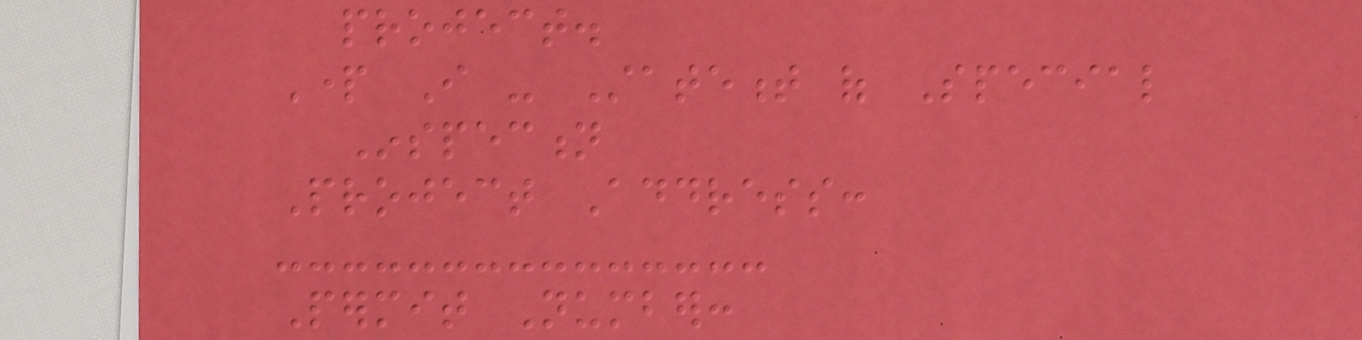project.
Part I - Statement of Special
Inspection
Project Address:
Permit Number:
